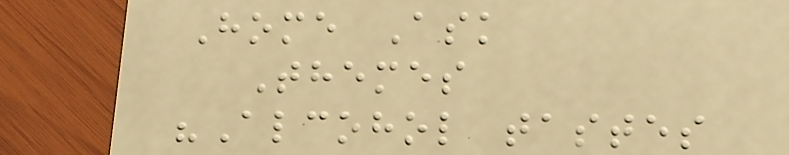Home Ask
Themes
"Alcohol tastes
